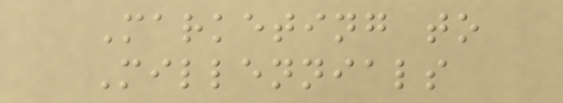Marketing to
Millennials
